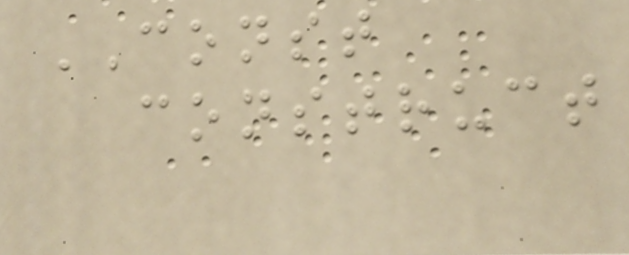CONST
construct
